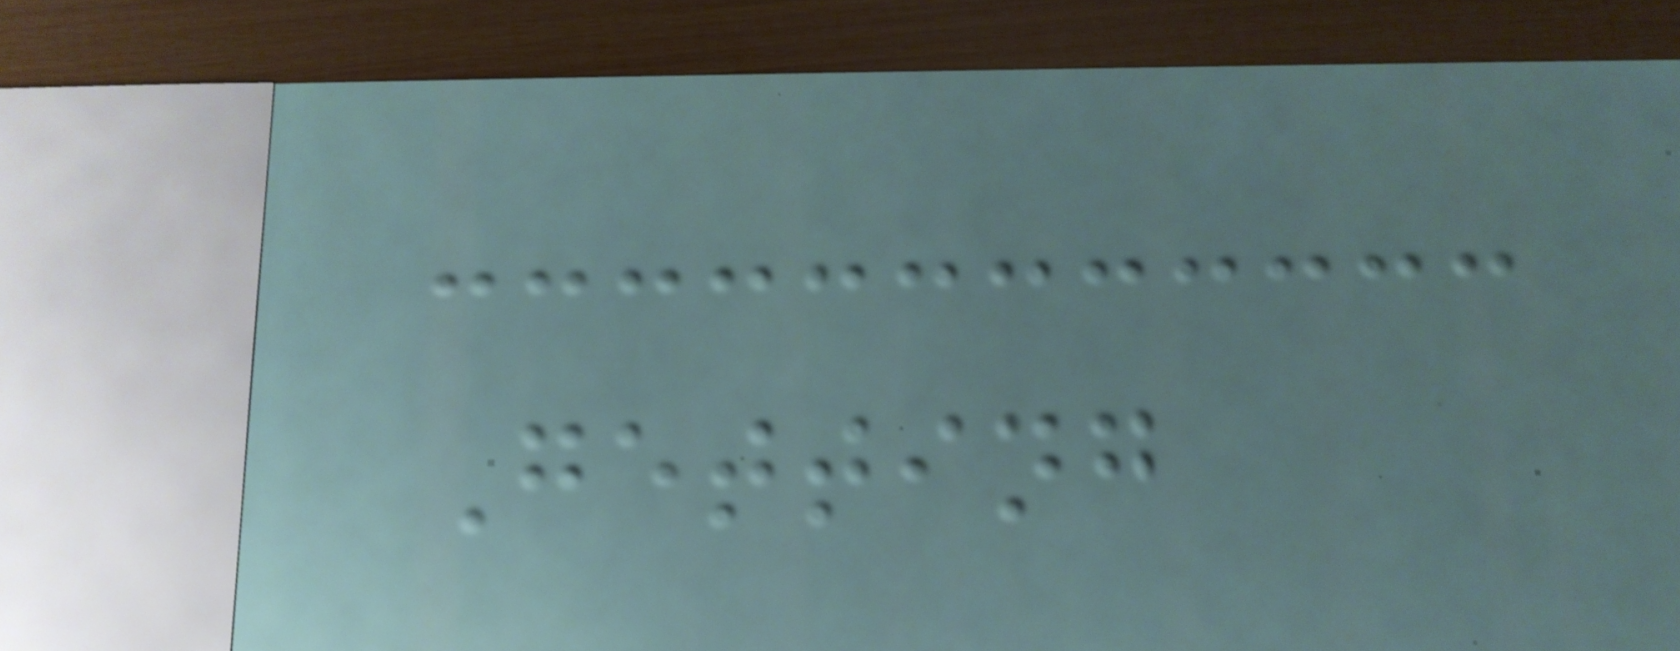Getting
